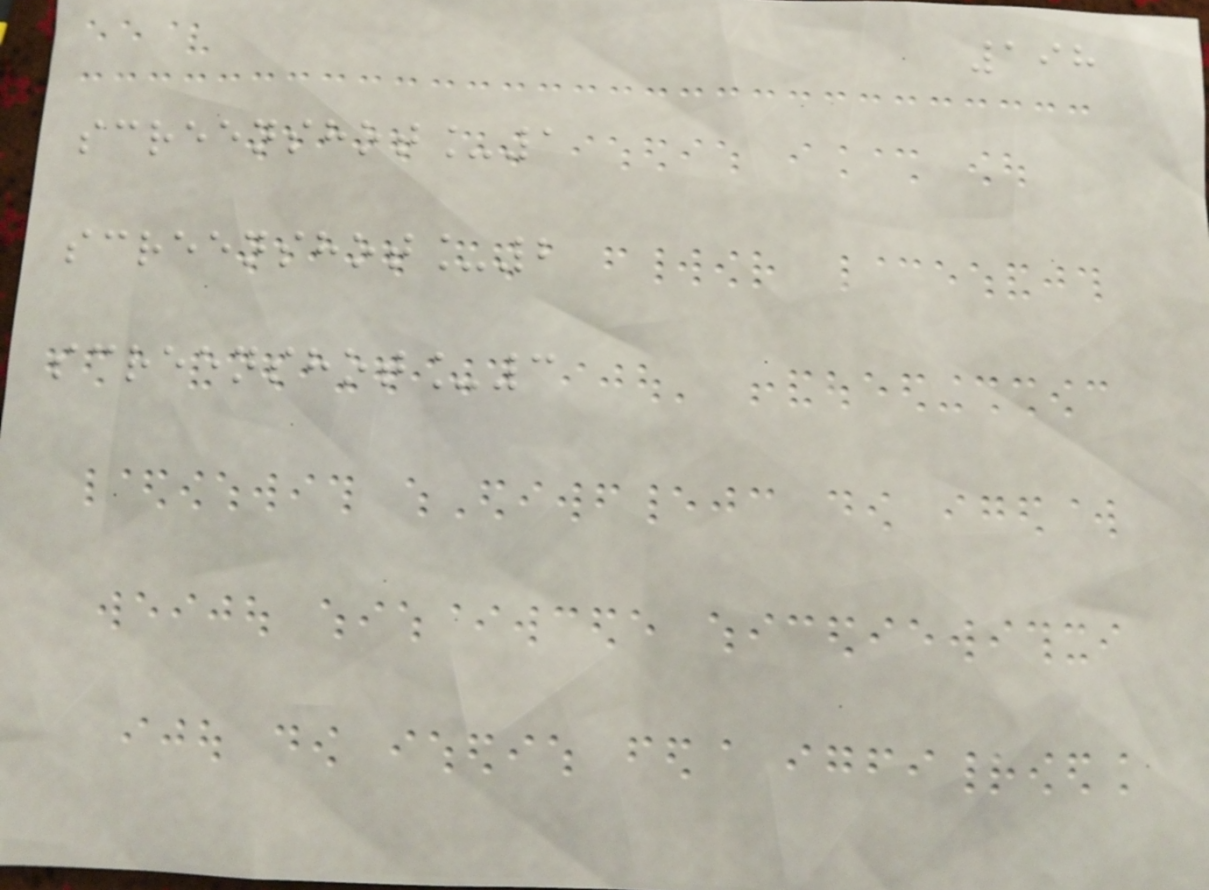198
screenshot_1
screenshot_2
screenshot_3
